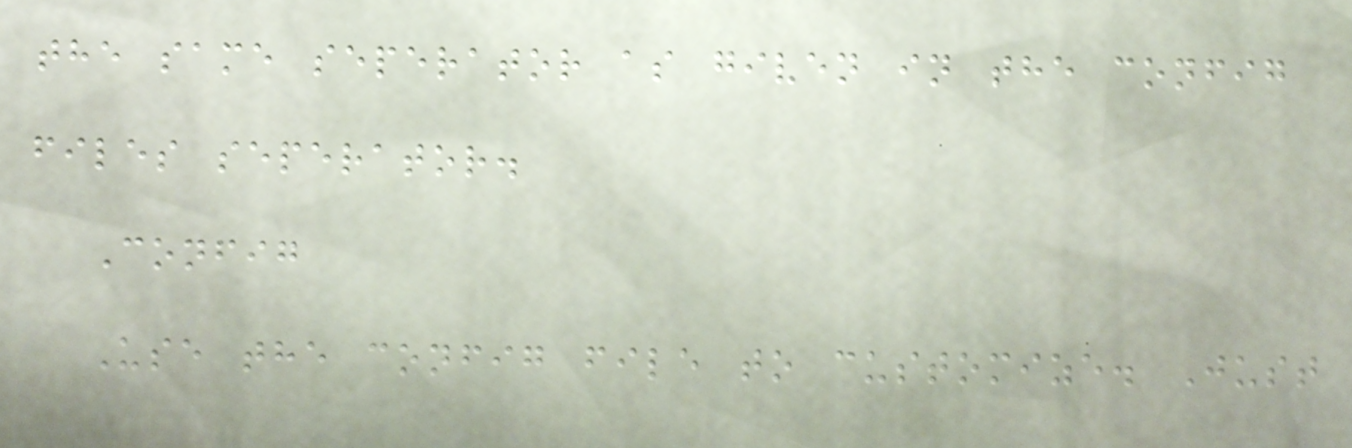the same seperator as given in the config
files seperator.
Config
Use the config file to customize. Just
